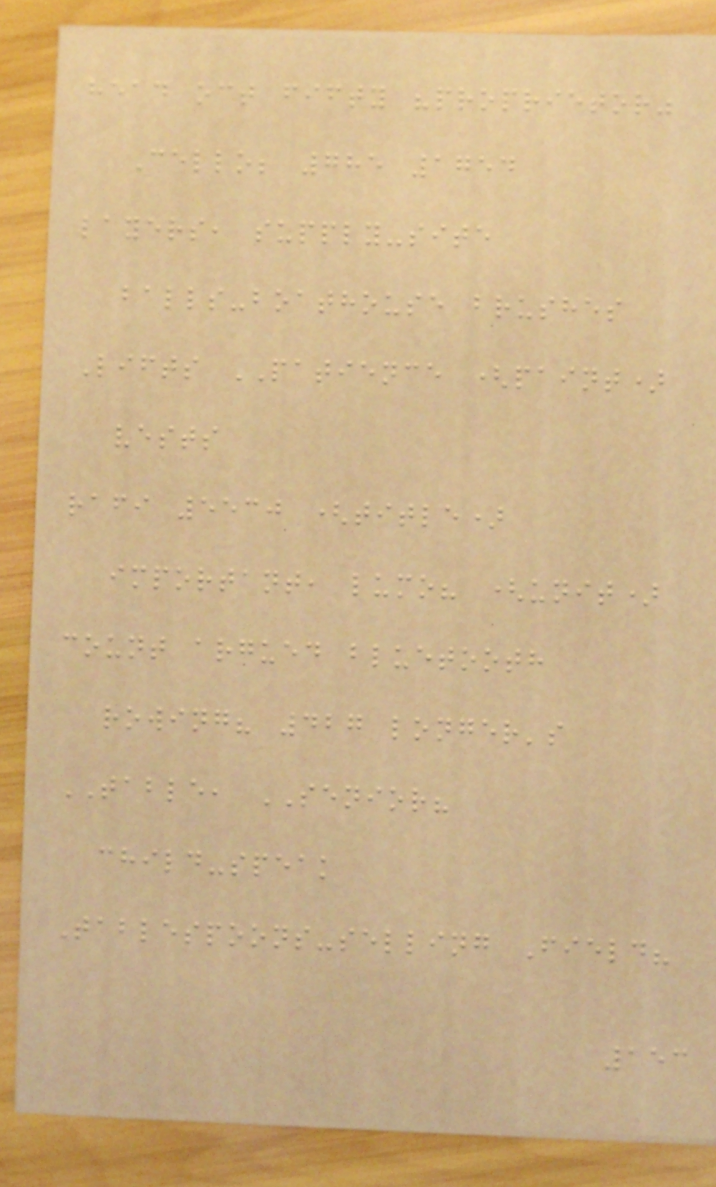head oct fifty "proprietor"
Cello; 785 1754
layers, supply-site
balls-boathouse brushes
Lifts PATIENCE (paint)
vests
rafi 5530 (title)
important, lumo? (unit)
count argued bluetooth
rowing? 427 longer's
TABLE, SENIOR?
child-speak
Tablespoons-selling Field?
153
